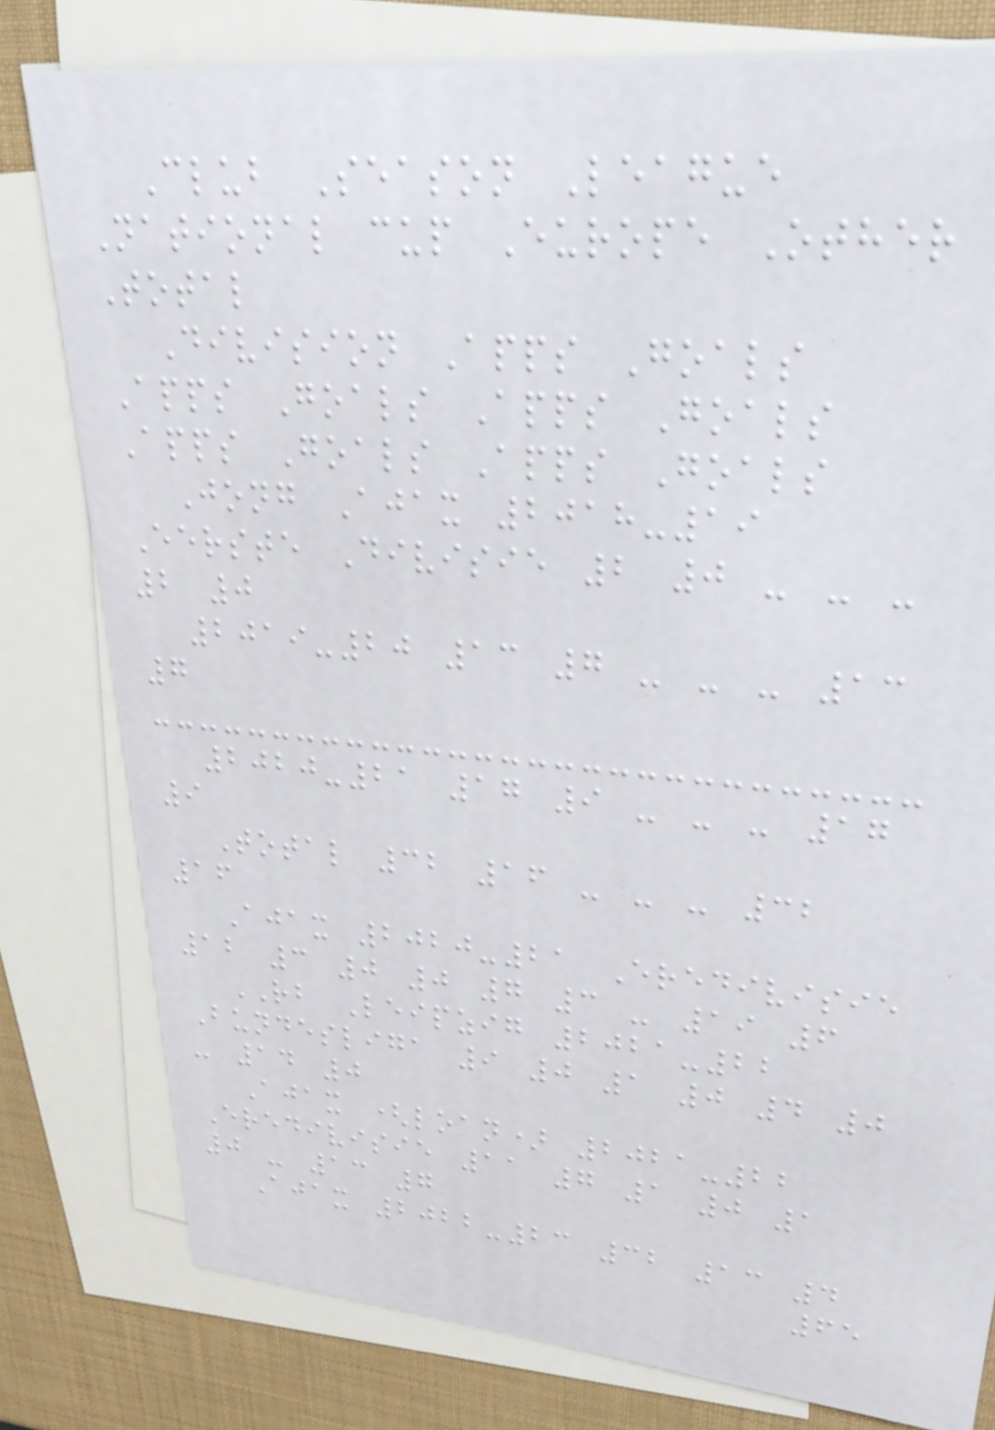Club Season League
National cup Europe Other
Total
Division Apps Goals
Apps Goals Apps Goals
Apps Goals Apps Goals
Jong Ajax 2018-19
Eerste Divisie 2 0 - - -
2 0
2019-20 13 7 - - - 13
7
2020-21 17 9 - - - 17
9
Total 32 16 - - - 32
16
Ajax 2020-21 Eredivisie
12 3 0 0 7 3 - 19 6
RB Leipzig 2021-22
Bundesliga 9 0 1 0 4 0
- 14 0
Ajax (loan) 2021-22
Eredivisie 11 7 1 0 1
0 - 13 7
Ajax 2022-23 32 13 4
65
